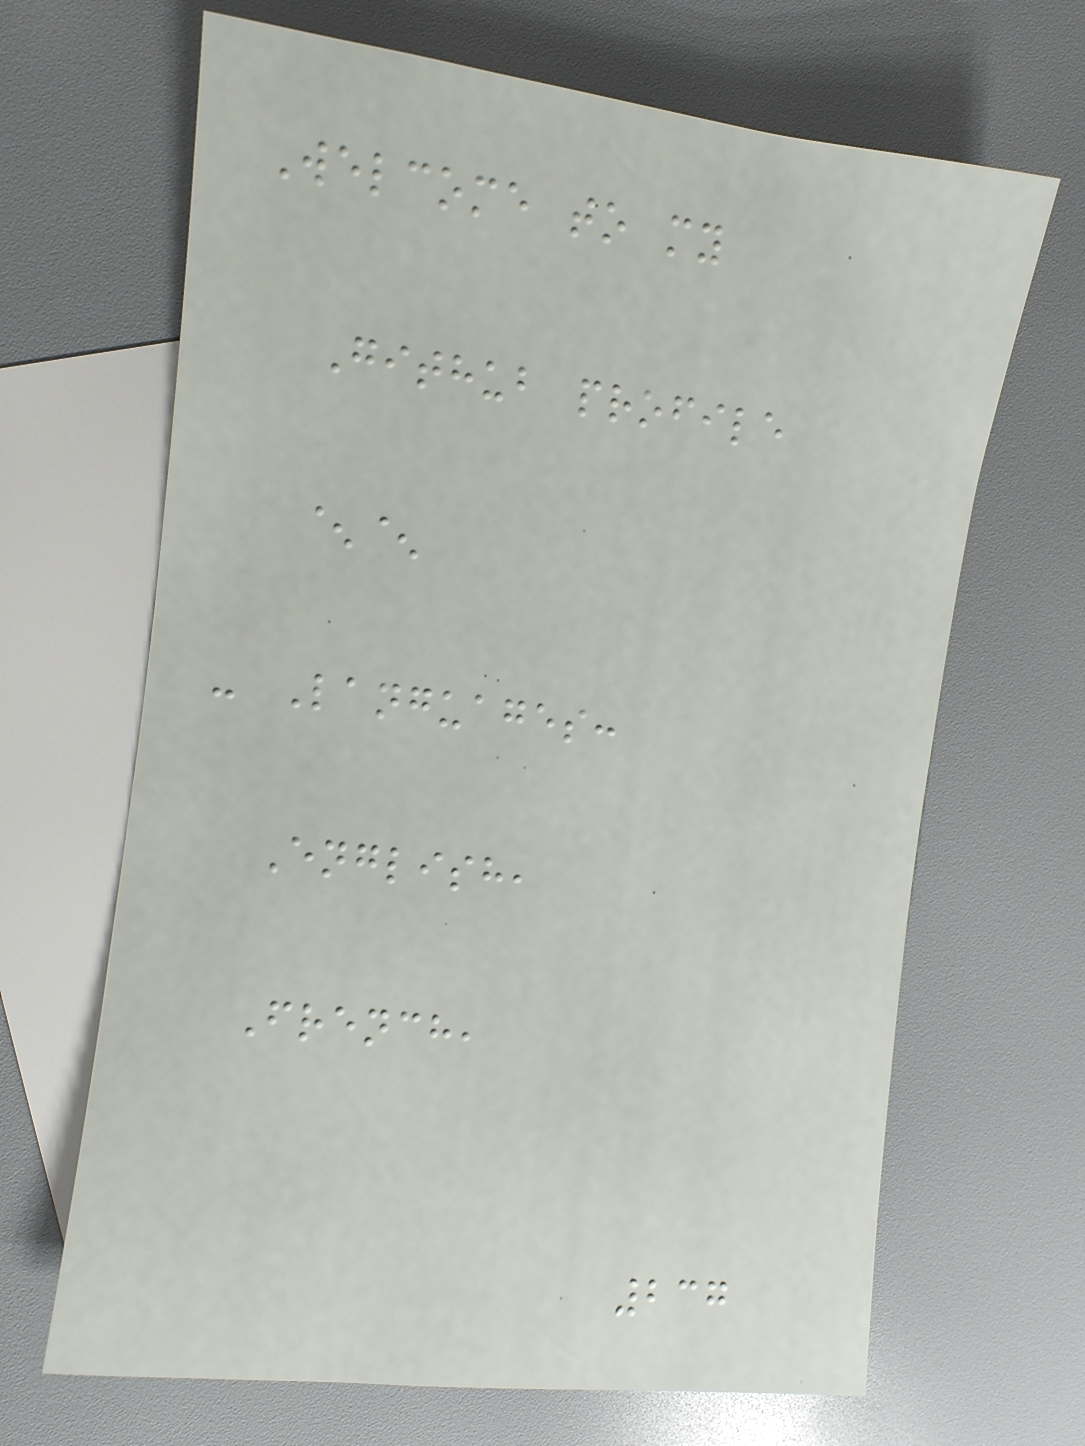Welcome to my
Github profile
^^
- Languages:
English,
French,
237
